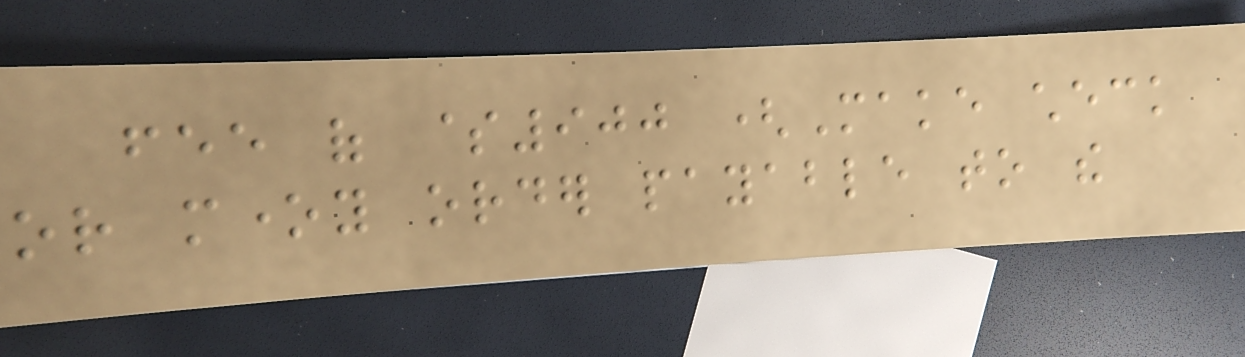fee of $900 (Make check
or money order payable to the
